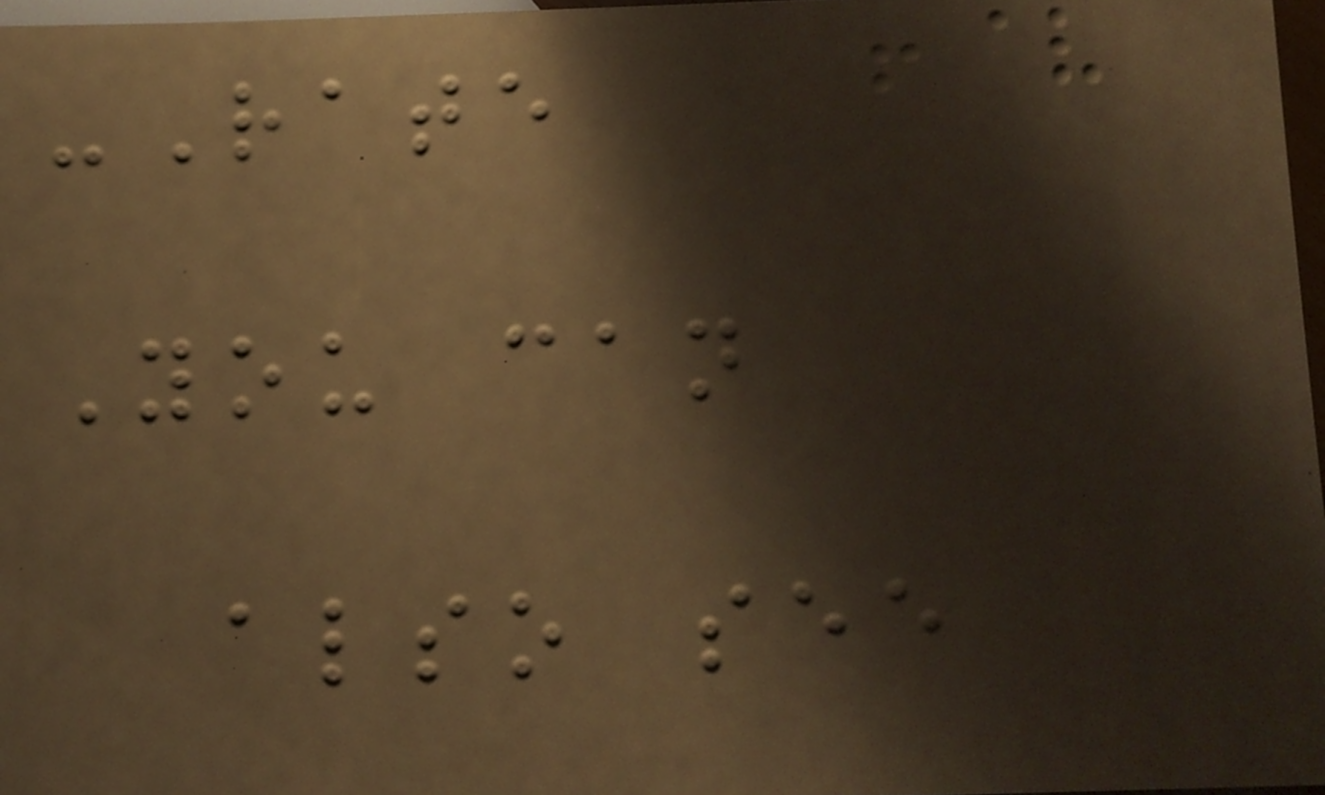-Rate
You can
also see
